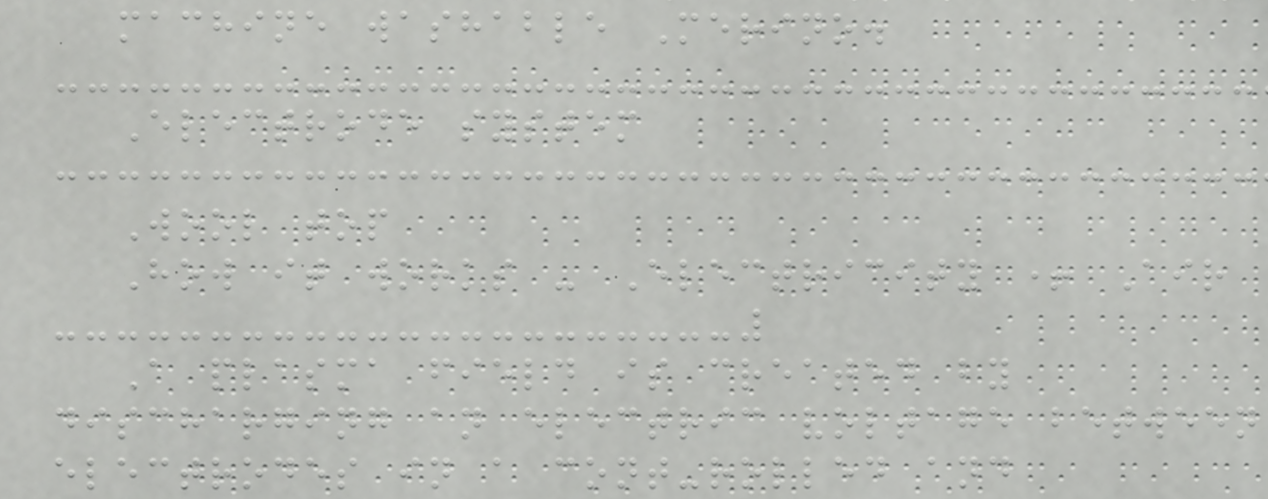machine washable Merino.
Electrode system
Wool top
How it works - Electricity + Air
A plasma field is created by
discharging an electric voltage between
electrodes in a cont-rolled and
